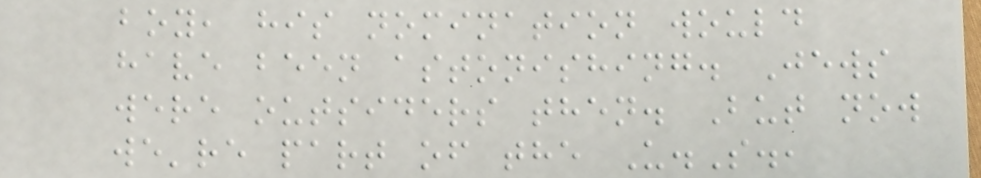boy, his nomination would
have been astonishing. Jews
were outsiders then. But now
we're part of the U.S.,
